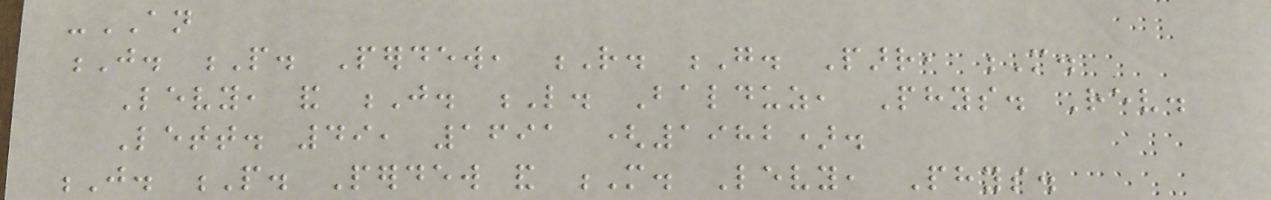-AN
J. P. Perdew, R. G. Parr, M.
Levy, and J. L. Balduz, Phys. Rev.
Lett. 49, 1691 (1982).
J. P. Perdew and M. Levy, Phys.
